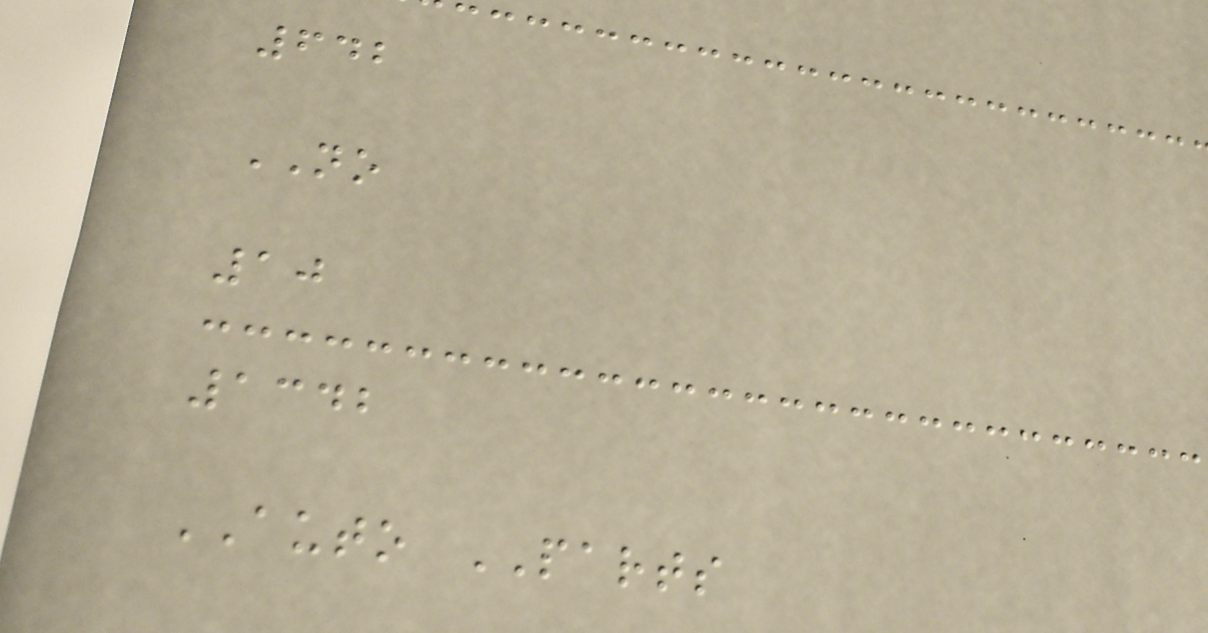642
NO
10
1342
AUTO PARTS
